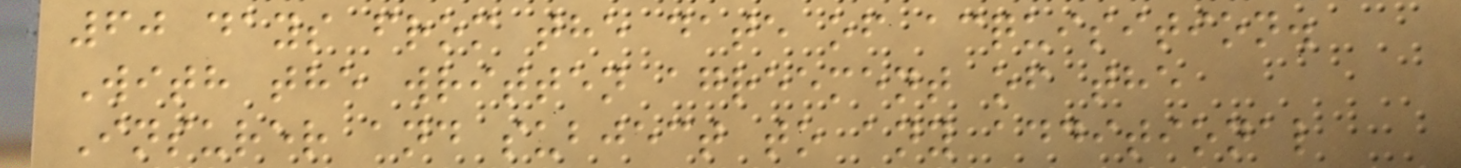60 days from the date of acquisition.
With the written agreement of the
Insurer and subject to any additional
